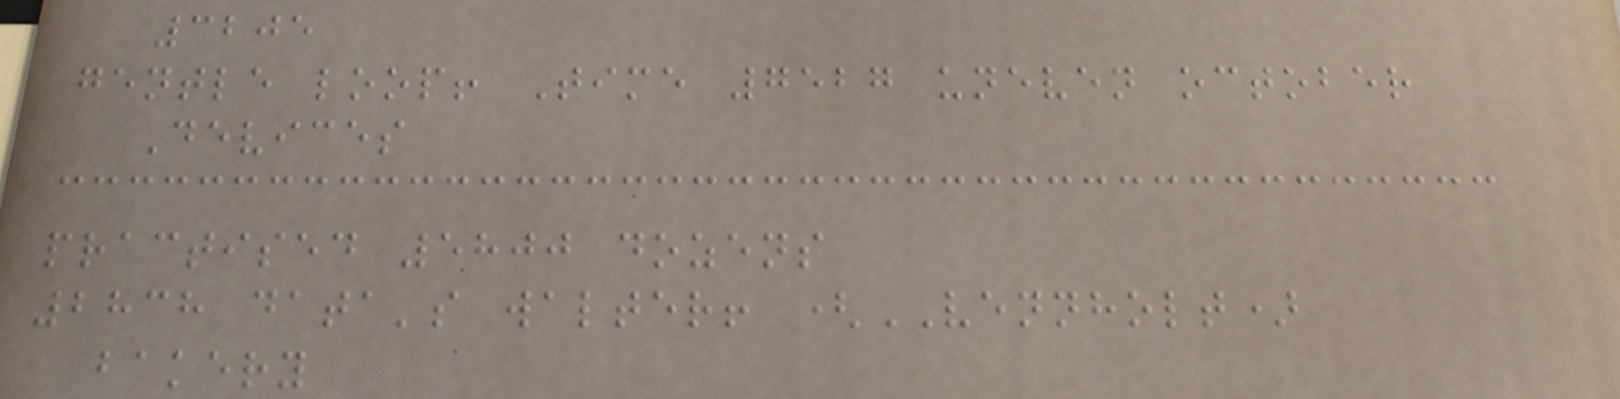3205
gentle loop! Time 7527 uneven october
Devices
practised 5800 dozens
2838 data's walter! (VENNHOLT)
bakery
